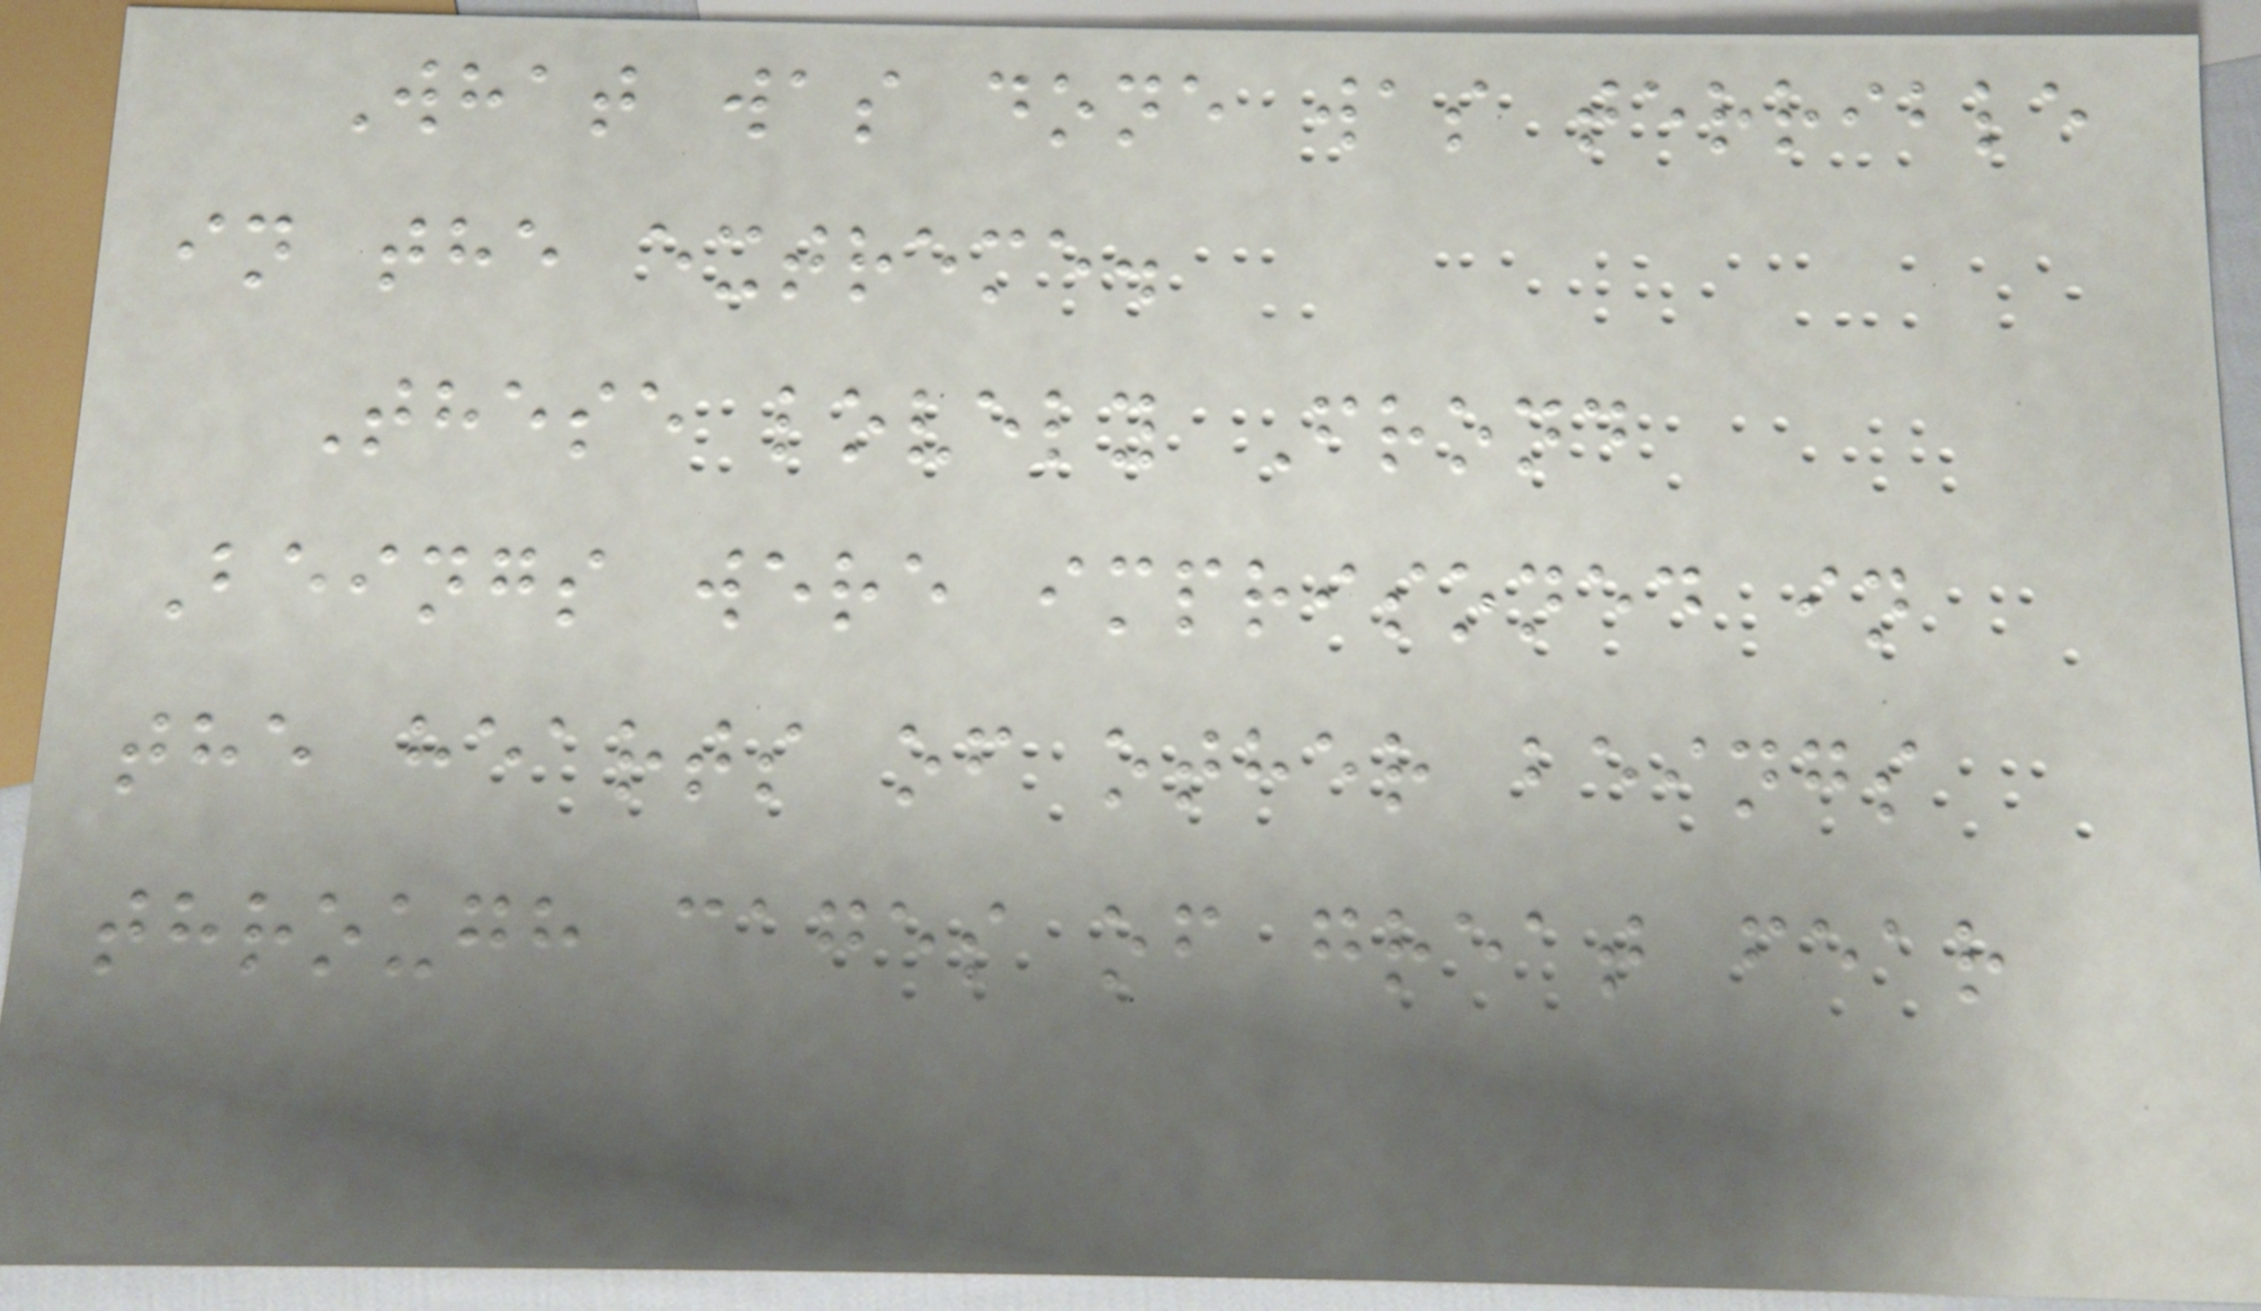What was done was terrible
in the extreme.
These lovely Frond
Beings were imprisoned in
the hearts of other beings
through cages of great fear
